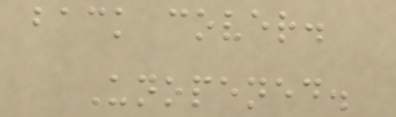back cover.
Unopened.
